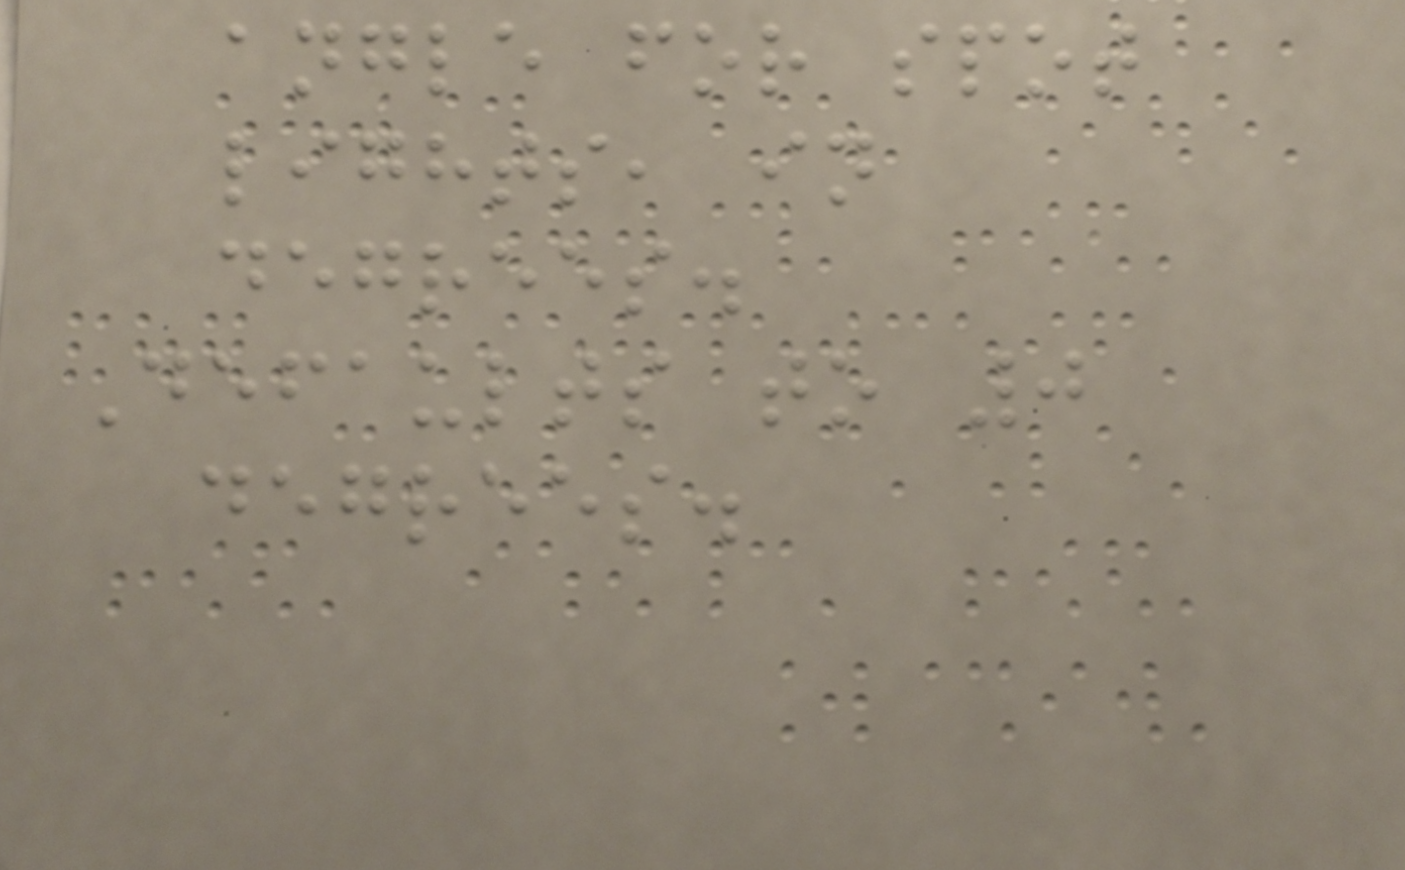angle for spot
lights, in
degrees.
Defaults to 0
degrees.
